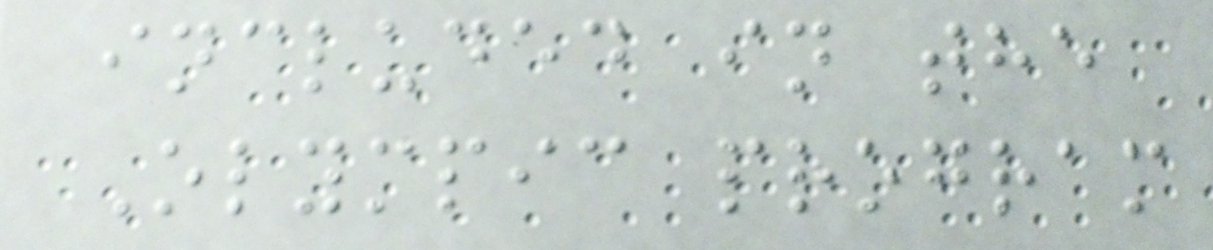included in the
Olympic program
